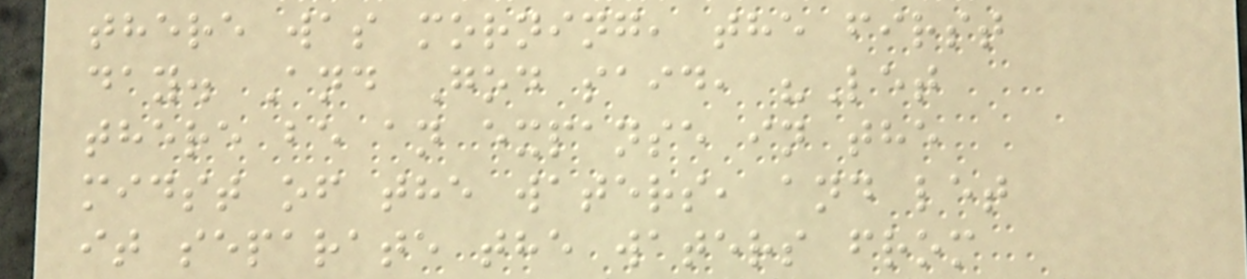there was morning, the first
day. And God said, "Let
there be an expanse in the
midst of the waters, and let
it separate the waters from
